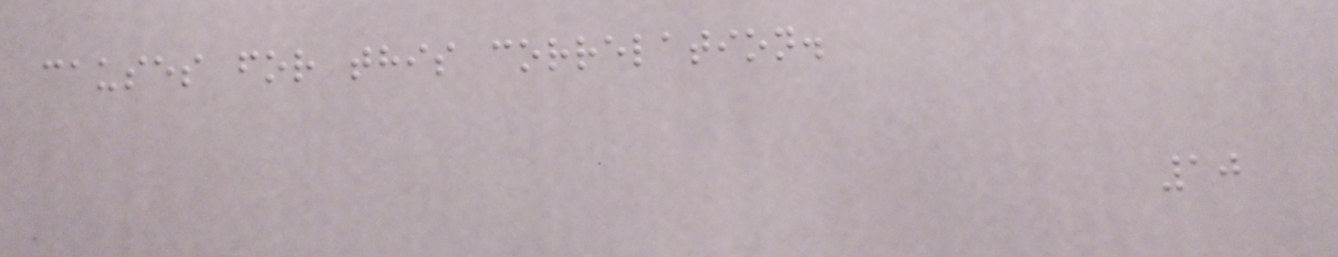causes for this correlation.
10
